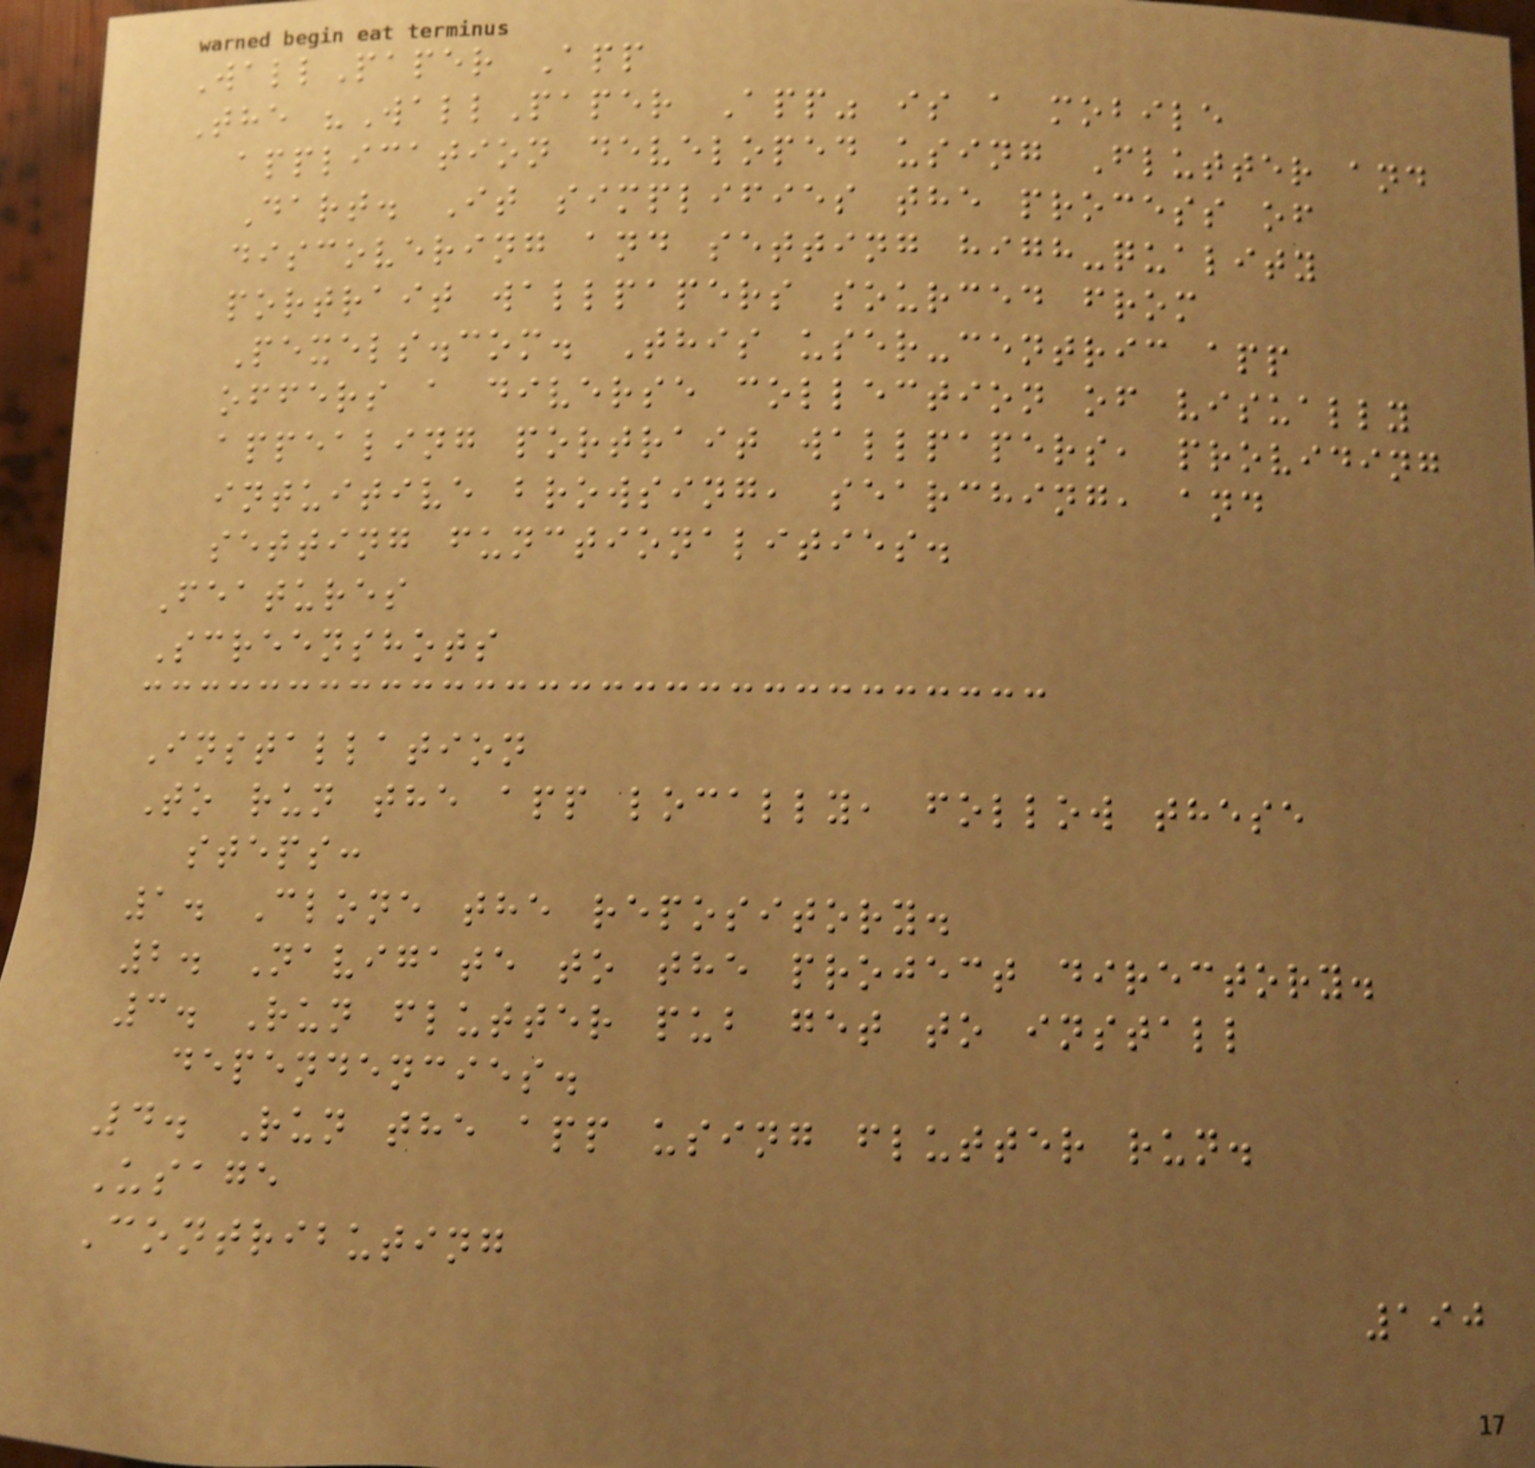WallPaper App
The "WallPaper App" is a mobile
application developed using Flutter and
Dart. It simplifies the process of
discovering and setting high-quality
portrait wallpapers sourced from
Pexels.com. This user-centric app
offers a diverse collection of visually
appealing portrait wallpapers, providing
intuitive browsing, searching, and
setting functionalities.
Features
Screenshots
Installation
To run the app locally, follow these
steps:
1. Clone the repository.
2. Navigate to the project directory.
3. Run flutter pub get to install
dependencies.
4. Run the app using flutter run.
Usage
Contributing
190
